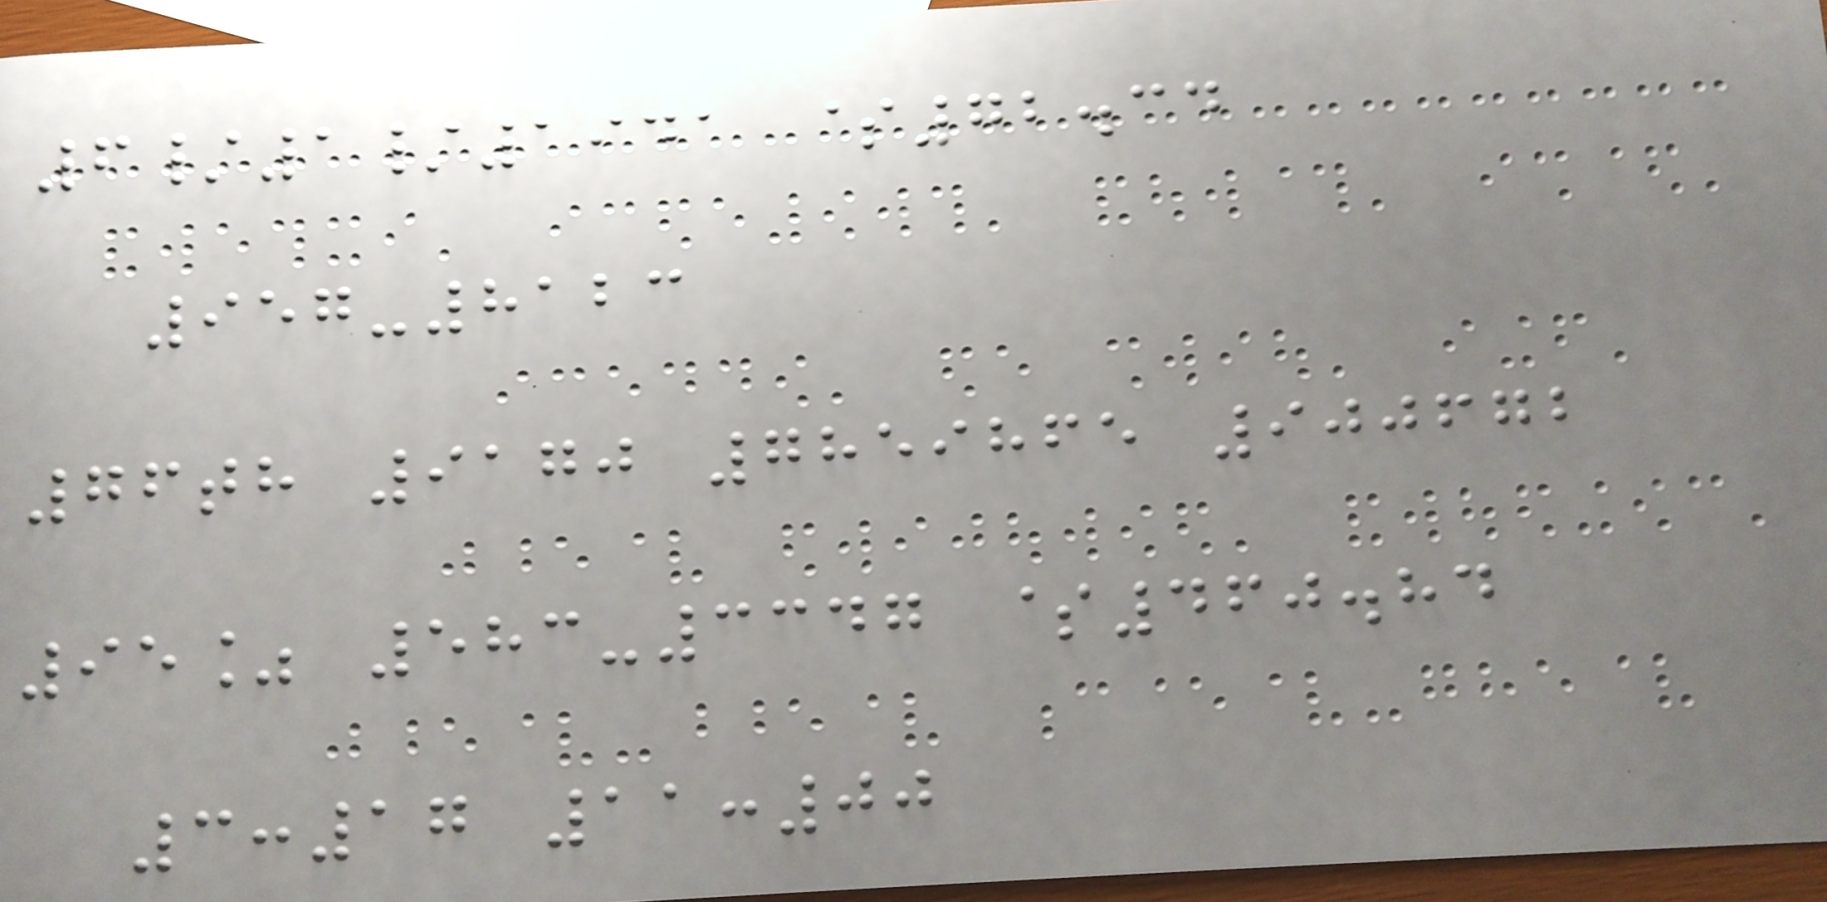6/1/1941 $72.34
957-8123
76th 9170 7859865 900672
95% 583-3347 $460.84
3:17 11:00
